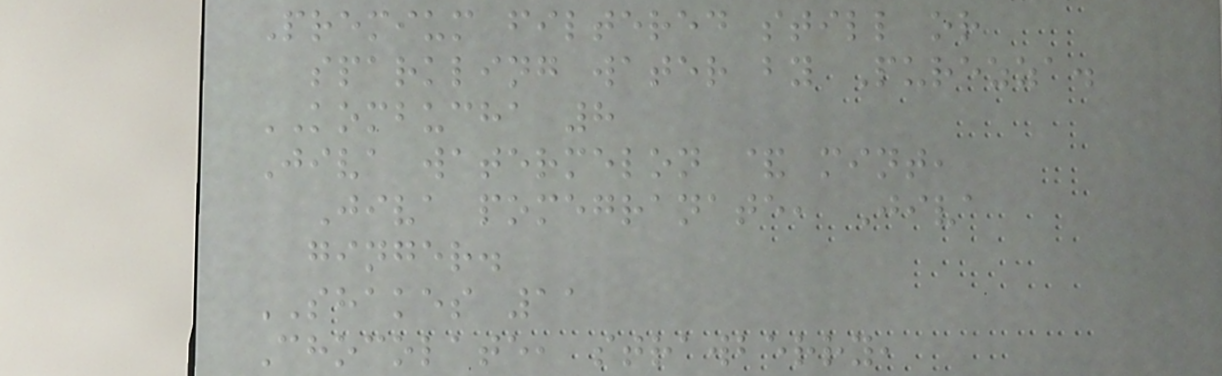Premium filtered still or
sparkling water by Purezza.
KOMBUCHA 8
Jiva watermelon & mint,
Jiva pomegranate, Jiva
ginger.
SHAKES 11
Chocolate, strawberry,
